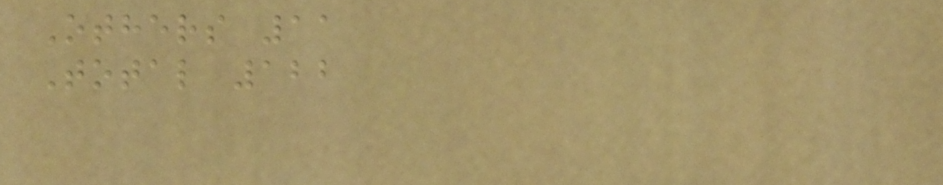Others 11
Total 122
